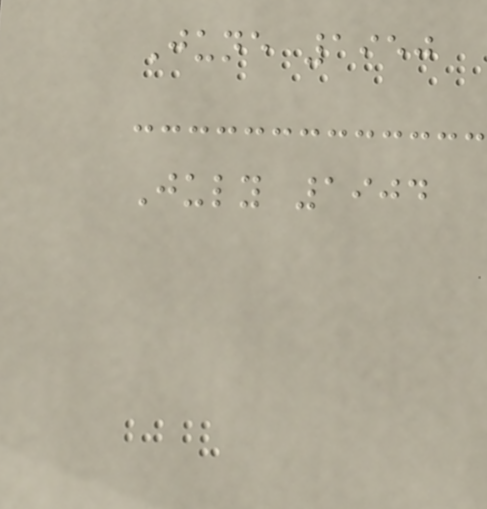June 1950
July 1904
